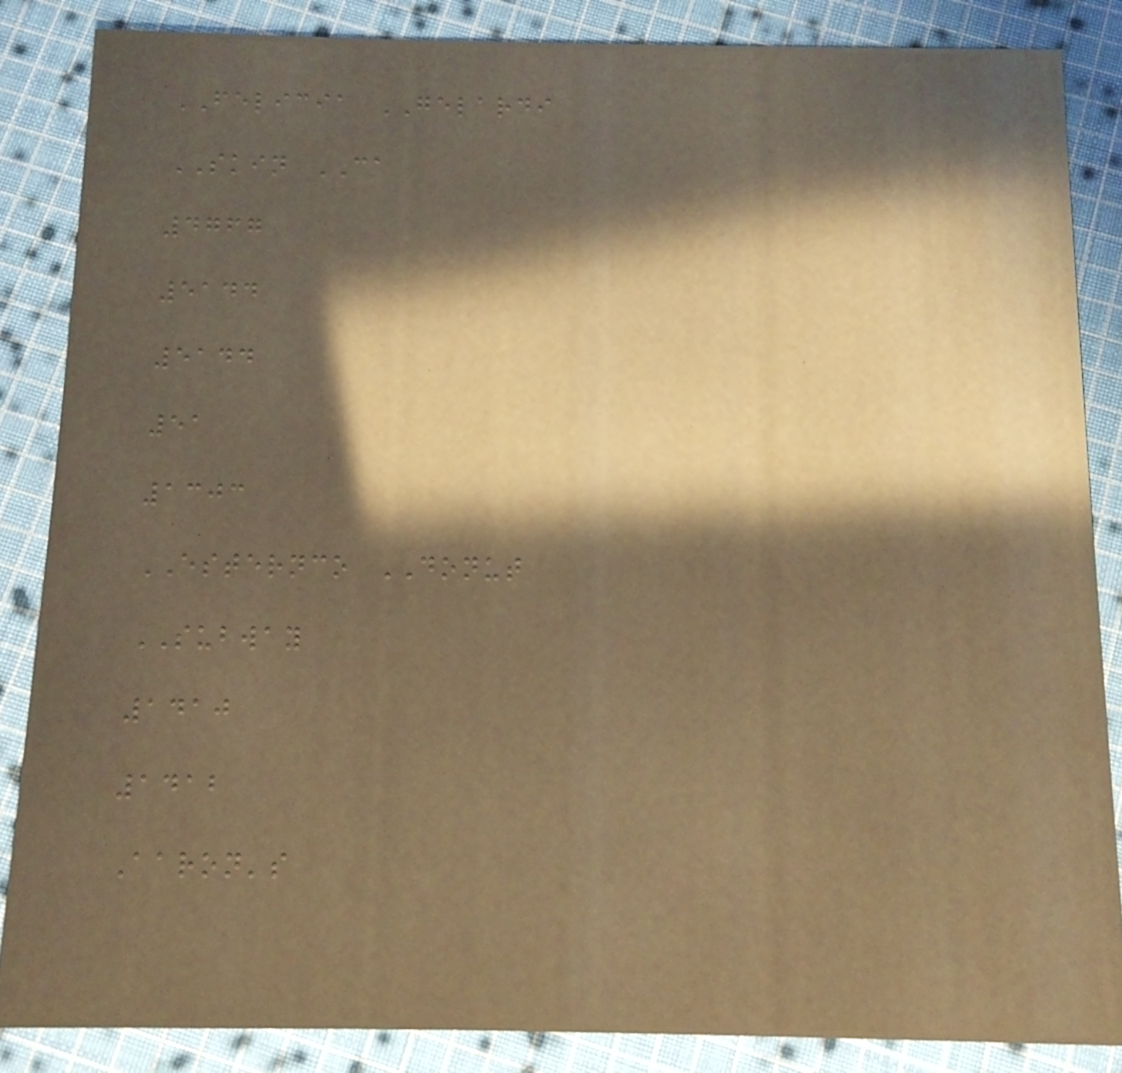FELICIA GELARDI
SKIN CA
4767
5144
5144
51
1303
ESTERNCO DONUT
SUBWAY
1410
1412
Aaron's
